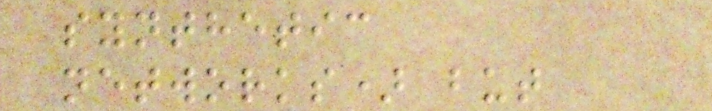synthetic
networks) but
